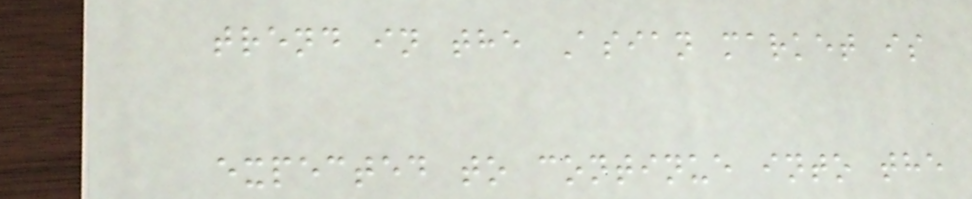trend in the Asian market is
expected to continue into the
